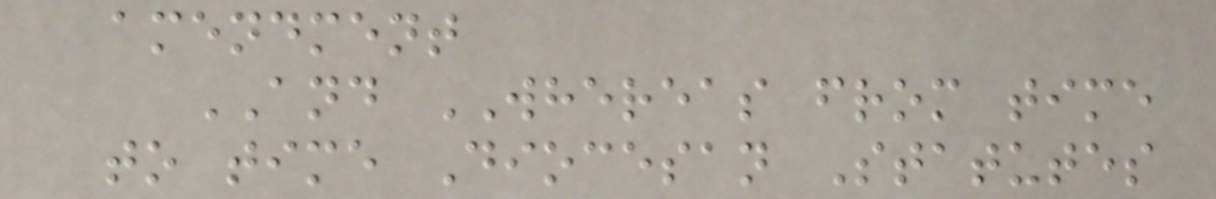amendment
AND WHEREAS from time
to time Diocesan Statutes
